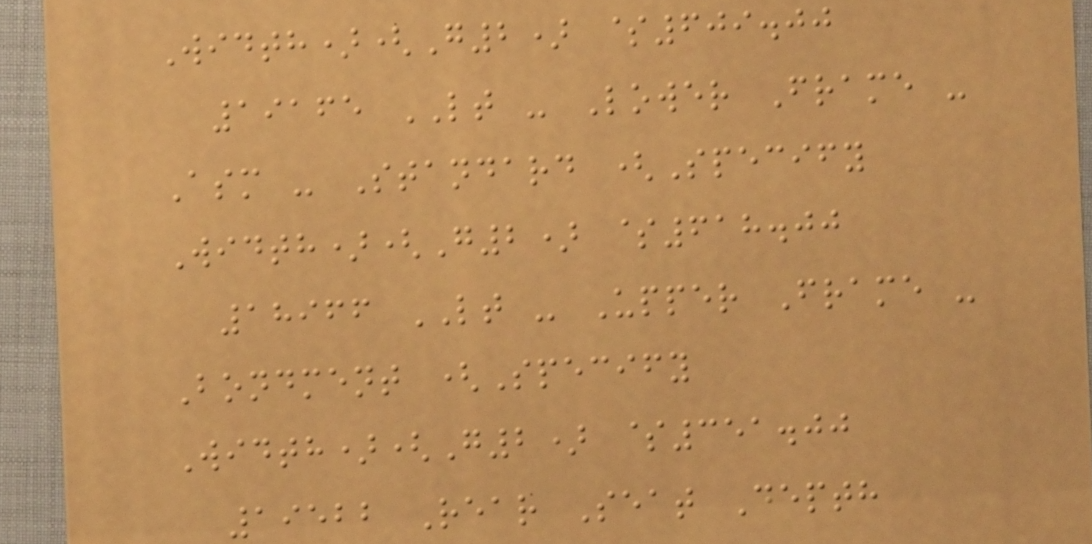Width)(G2) $609.00
19165 LT - Lower Frame -
Asm - Standard (Specify
Width)(G2) $618.00
18966 LT - Upper Frame -
Bondment (Specify
Width)(G2) $351.00
19522 Rear Seat Depth
